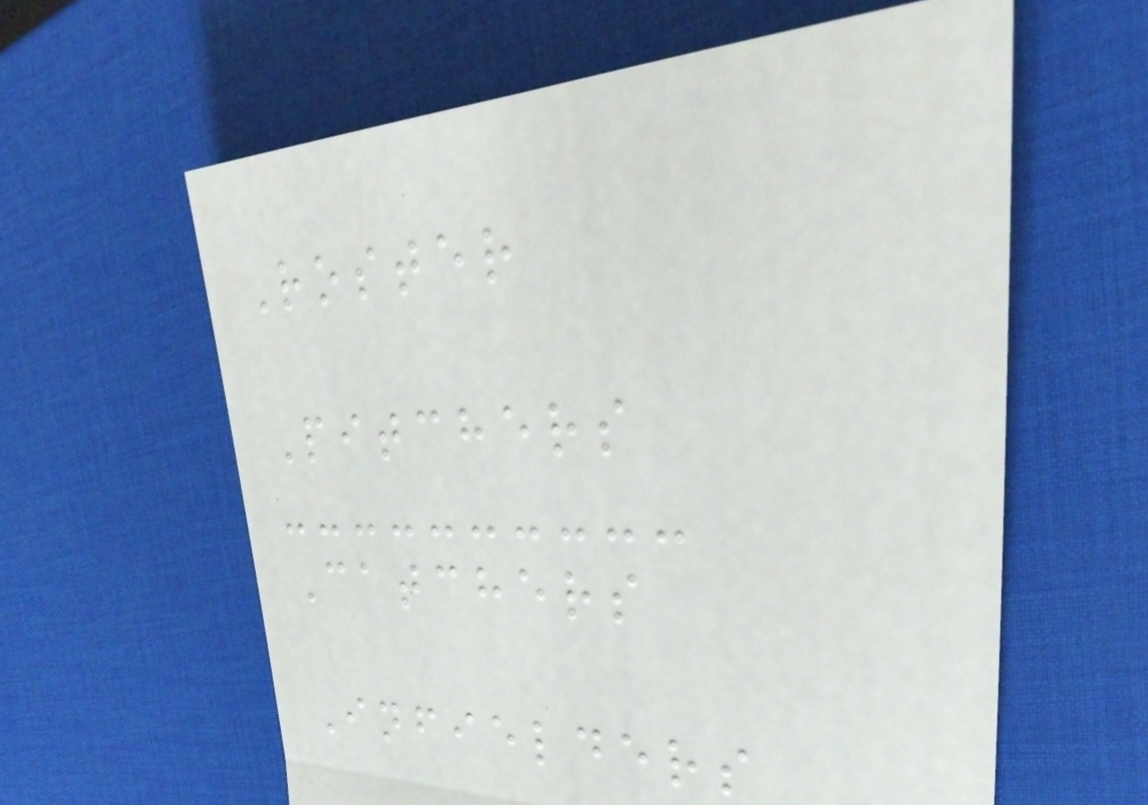Roster
Pitchers
Catchers
Infielders
